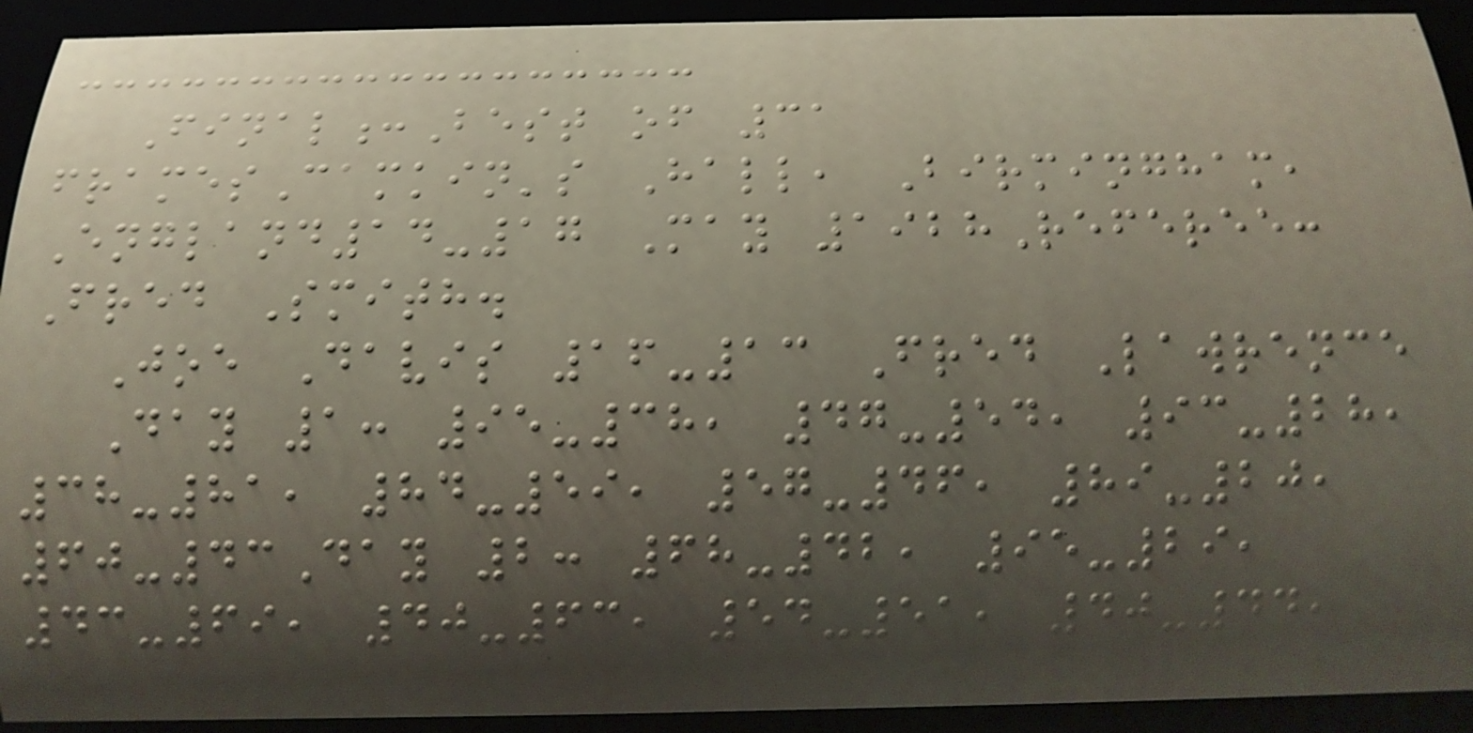Final:Best of 31
framesCamkin's Hall, Birmingham,
England14-17 May 1928Referee:
Fred Smith.
Joe Davis 16-13 Fred Lawrence
Day 1: 95-38, 47-54, 93-28,
38-81, 84-59, 57-46, 89-20,
60-43Day 2: 68-42, 95-29,
43-69, 40-63, 54-51, 40-44,
